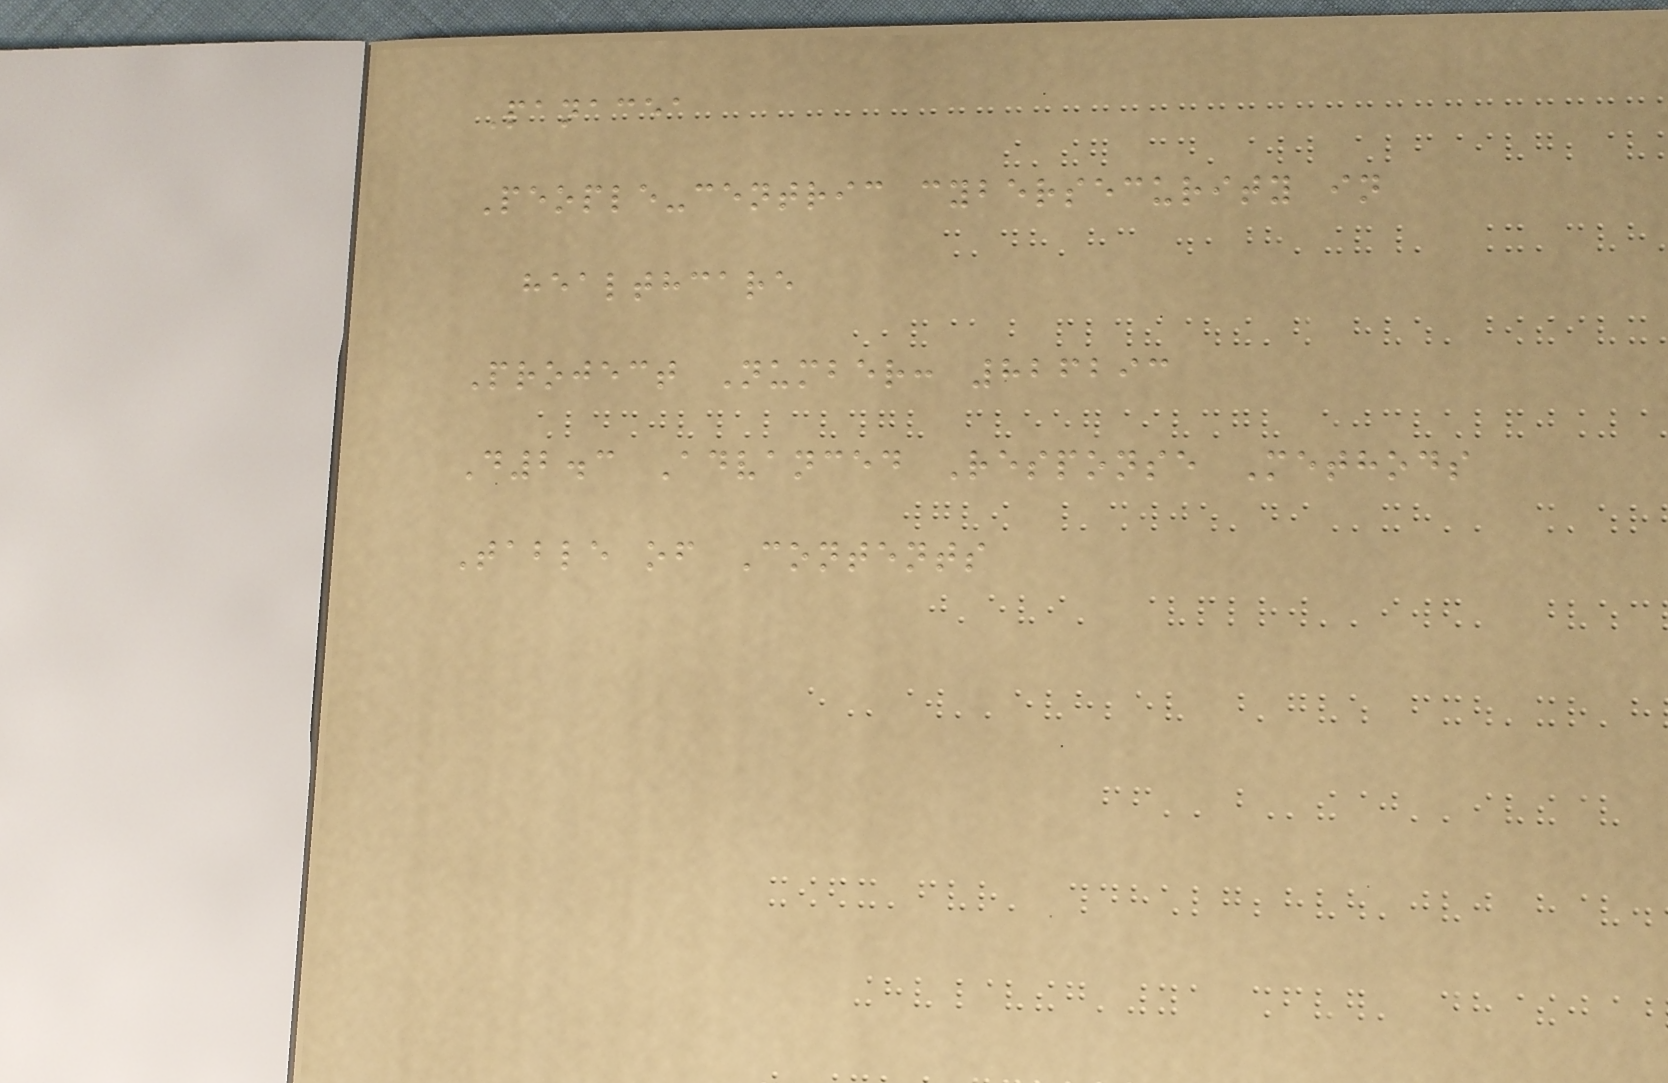Panacea
People-centric cybersecurity in
healthcare
Project Number: 826293
D2.3 Advanced Response Methods
Table of Contents
